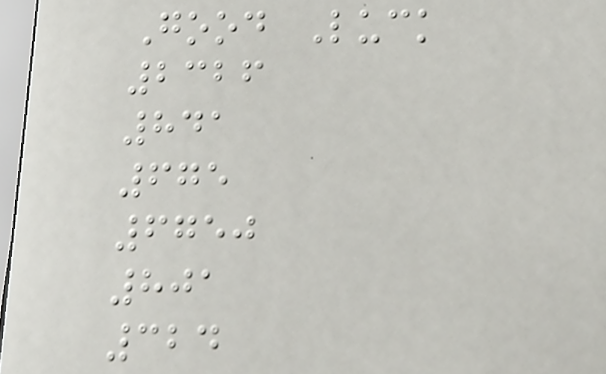Good Luck
2326
841
675
6750
801
324
